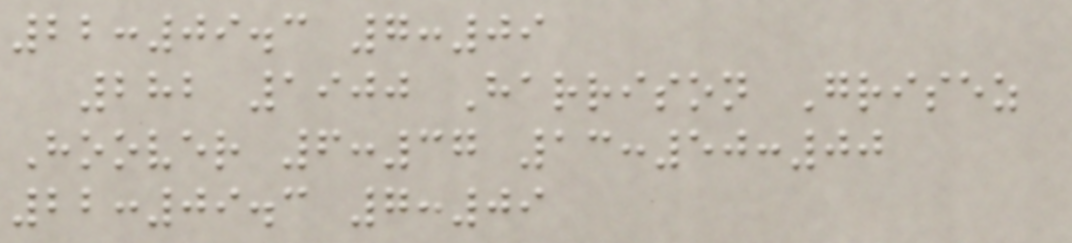22:09.3 7:09
282 1900 Harrison Grisez
Hoover 6:37 13:50:00
22:09.3 7:09
